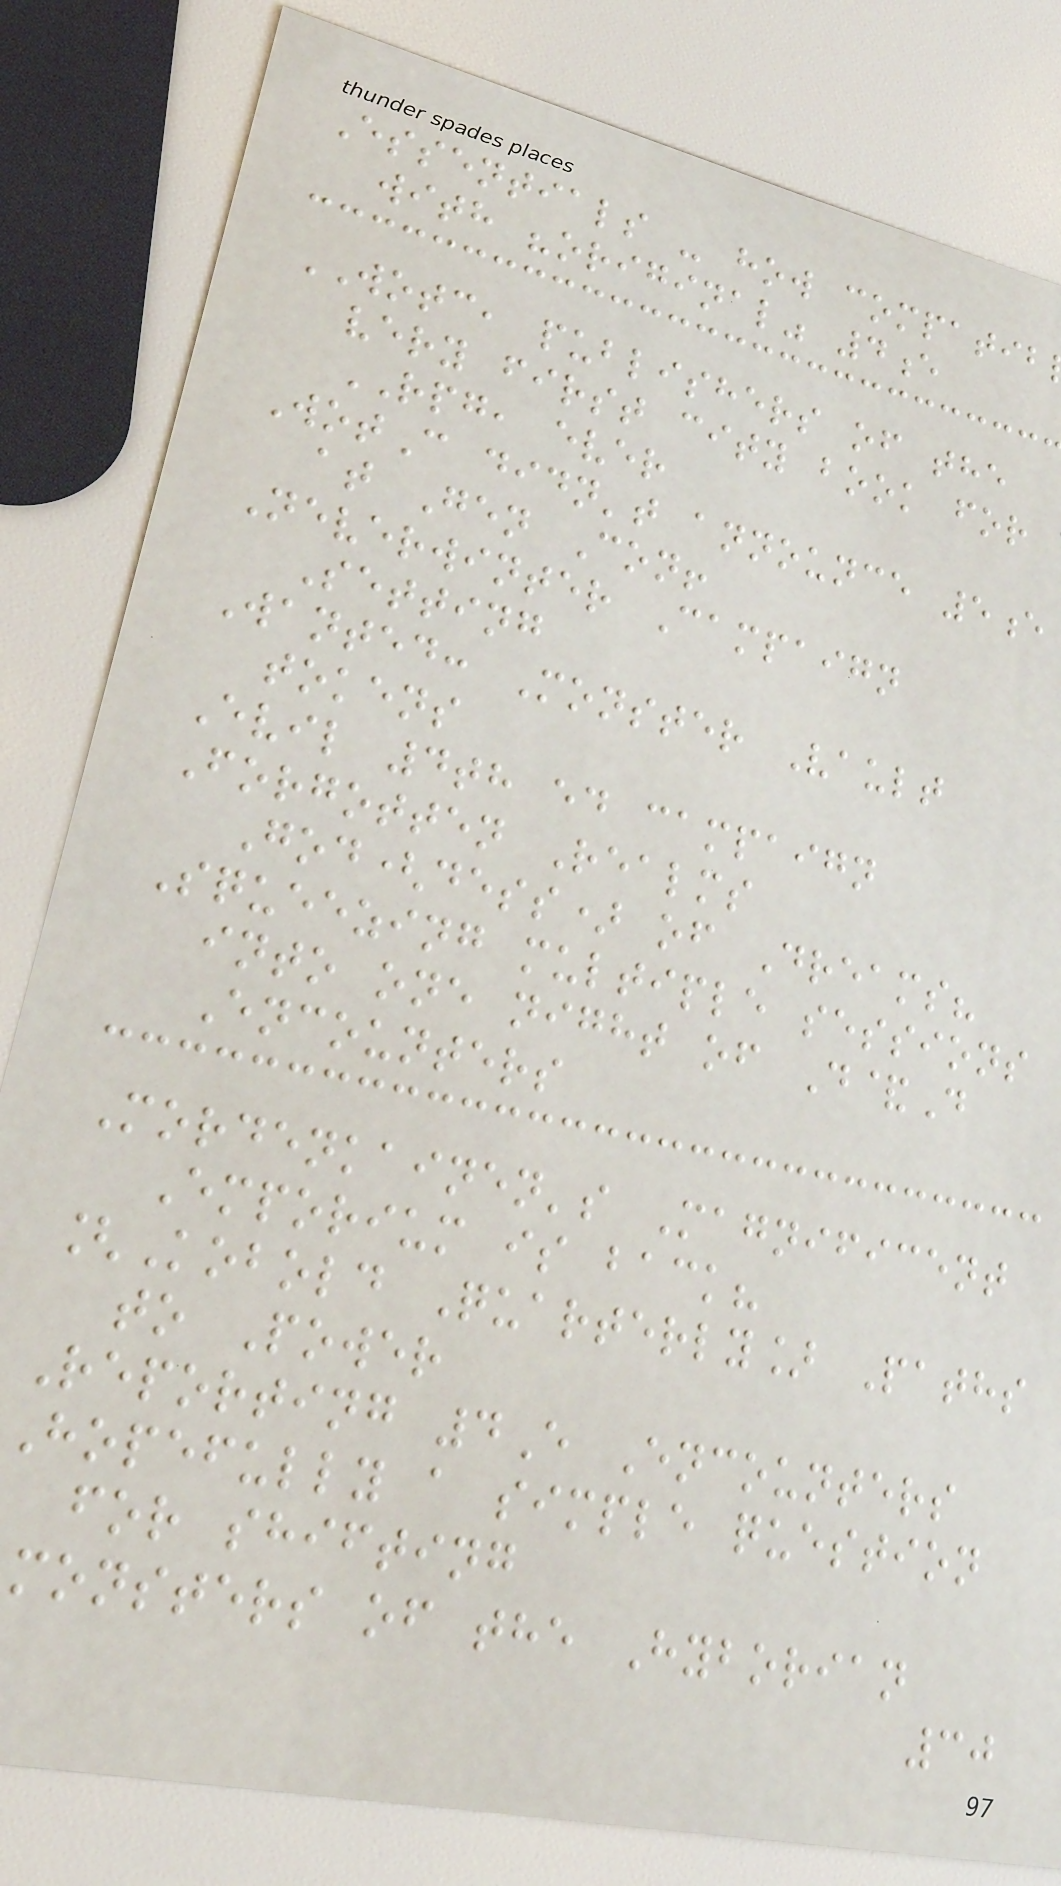Essentials - how compatib
with "original" 4e
WOTC, publishers of the
very first city book for
RPG, ever
WotC didn't announce 5e
at Gen Con!
Neverwinter Campaign
Setting
Wanted: Monster Vault
tokens
Evil 4th ed campaign
Forgotten Realms
God(dess) of Dreams?
Squeezing multiple sessions
into one night of D&D
Encounters
Mordenkainen's Magnificent
Emporium is back?
[Kobold Quarterly] Paths
to Power
Reporting 4E Encounters
Hopefully a simple question
for shifting
monsters of the Hyborian
30
